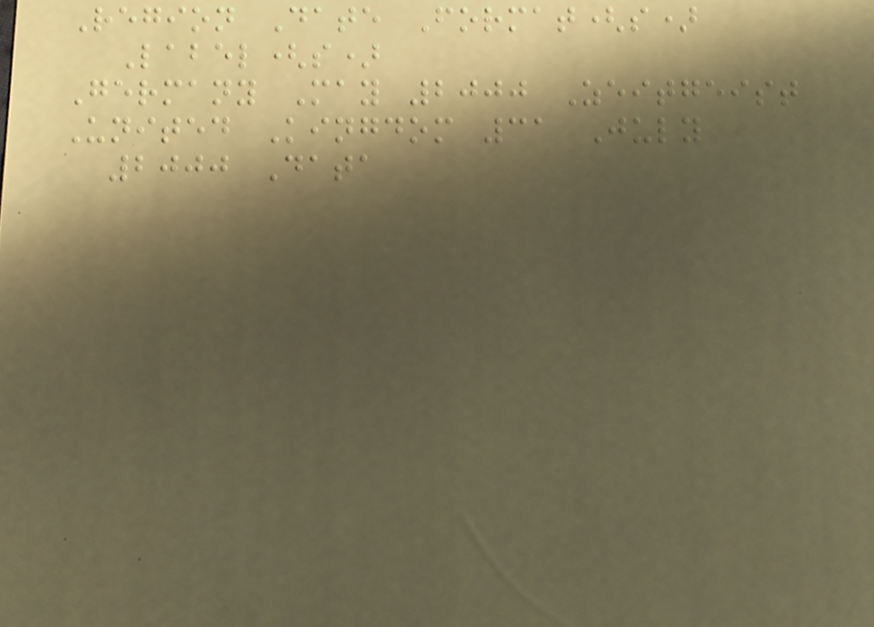Region Date Format(s)
Label(s)
Germany May 2000 Zeitgeist
United Kingdom 31 July
2000 Data
